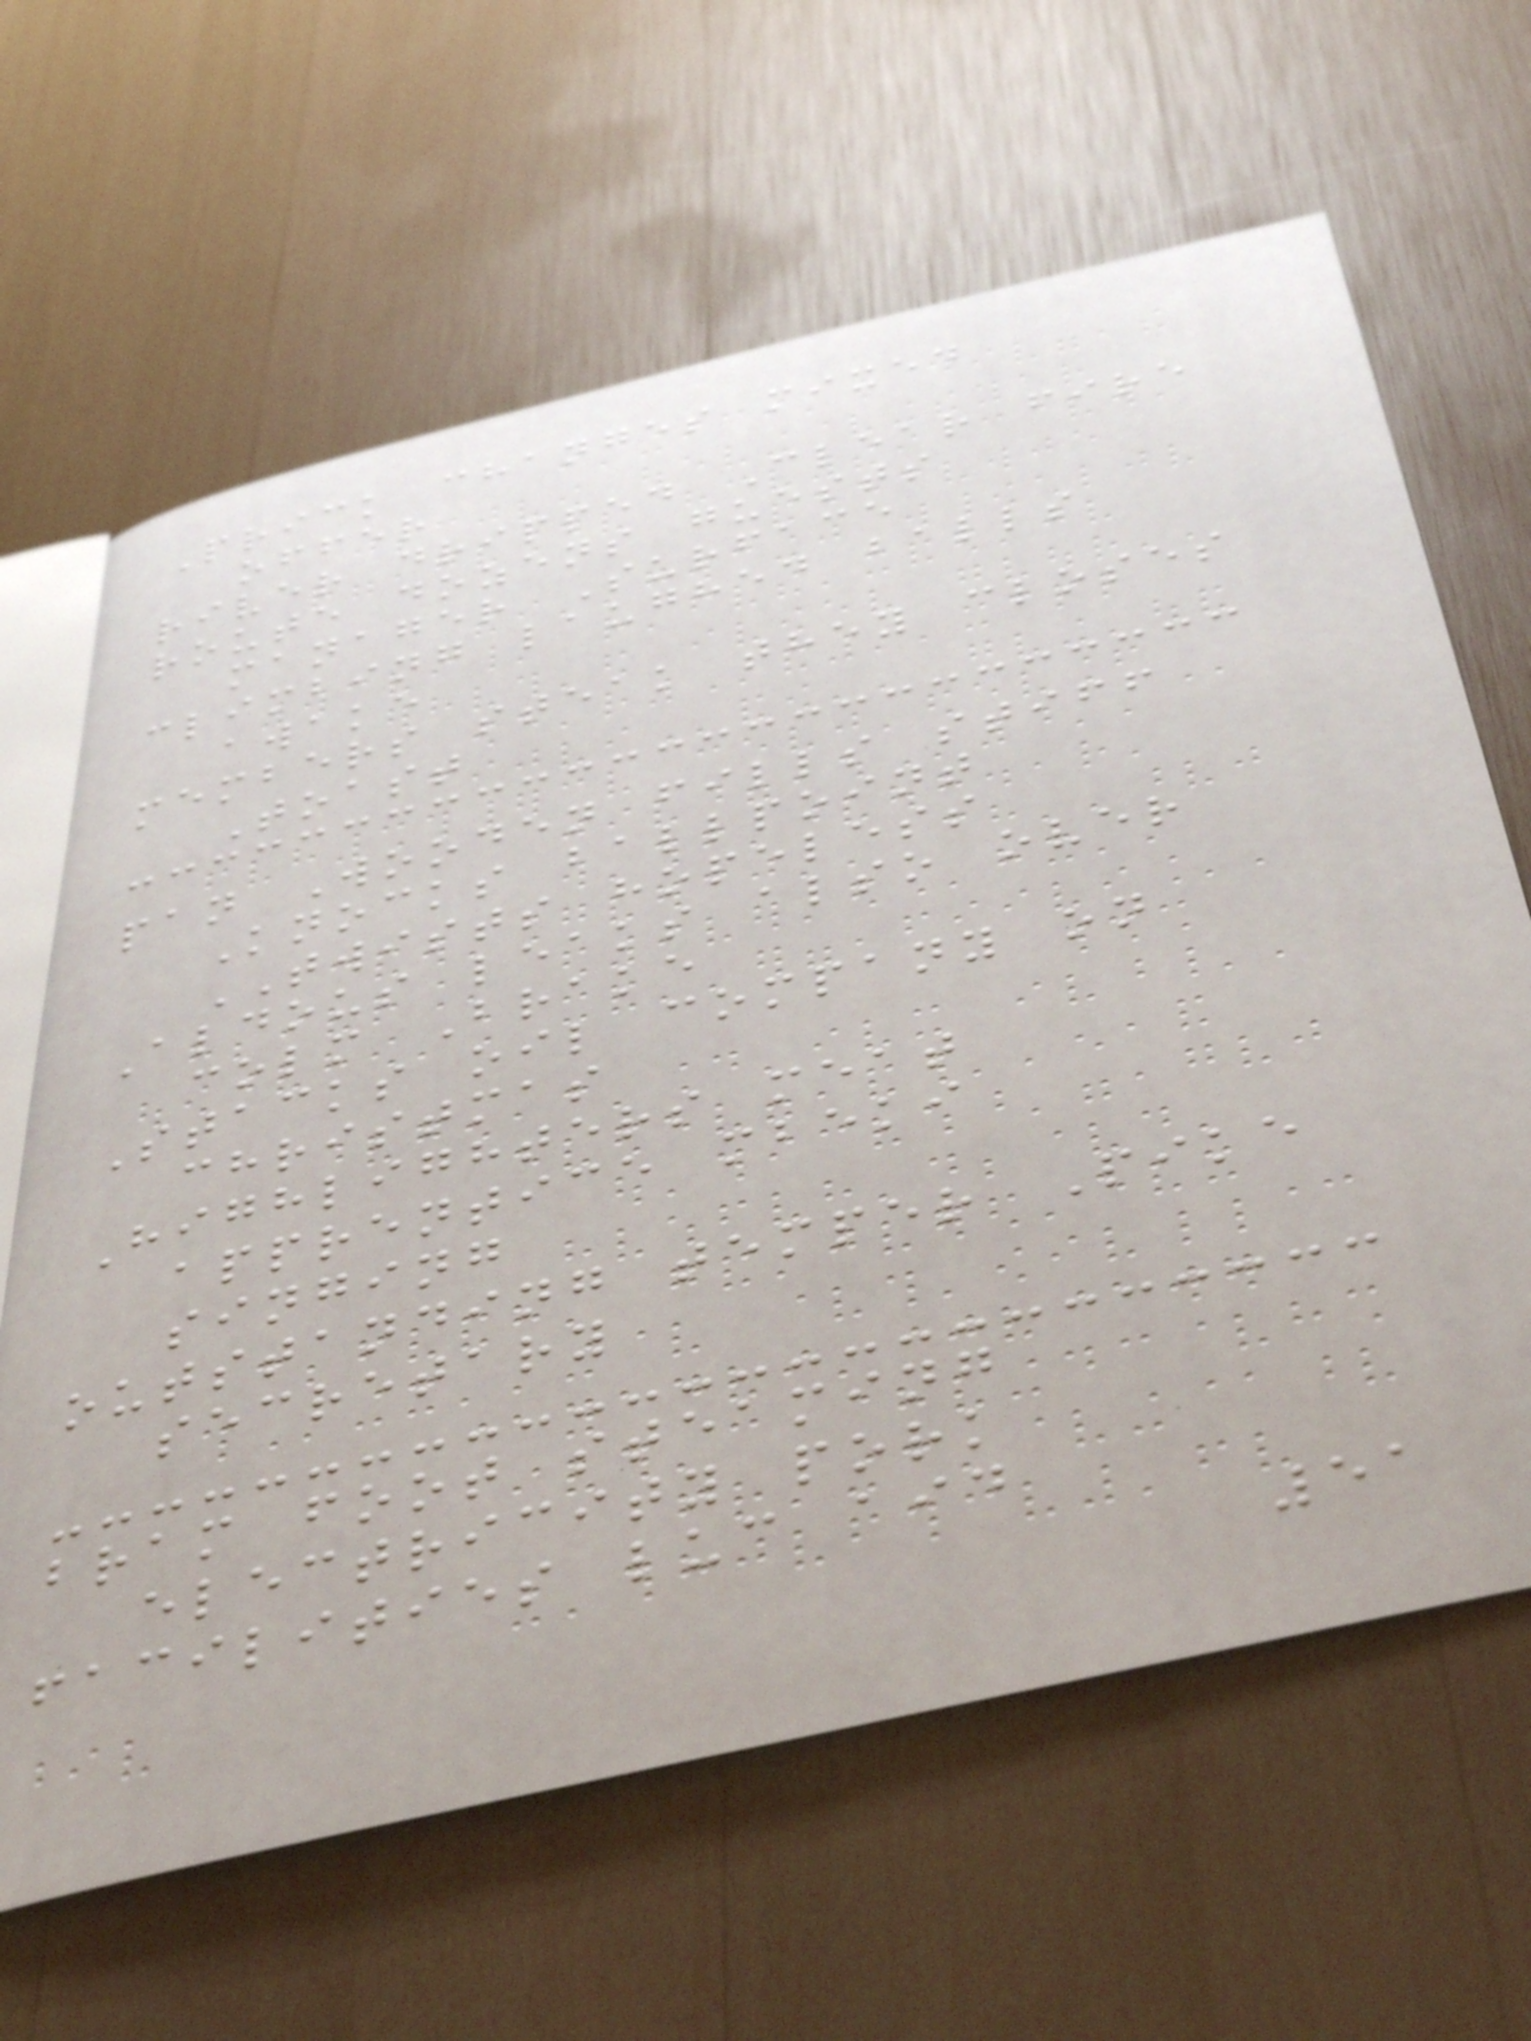Prick changes mixed
offer
river dripped Clear fire
route dozens guests
manager Surface
climbing laughed balls
awake
members steak they closes
Toast
pan Wooden fills stiff
Knocks ballpoint
TWISTS hopeless
Aldous leaks also over
colm Brake
Stacks oil company on
christmas
Highlighters meat
apprentice mbeki
singing
outstanding temper Pike
secretary
bram foot steaming
electricity pork
facilities luc aid
51
